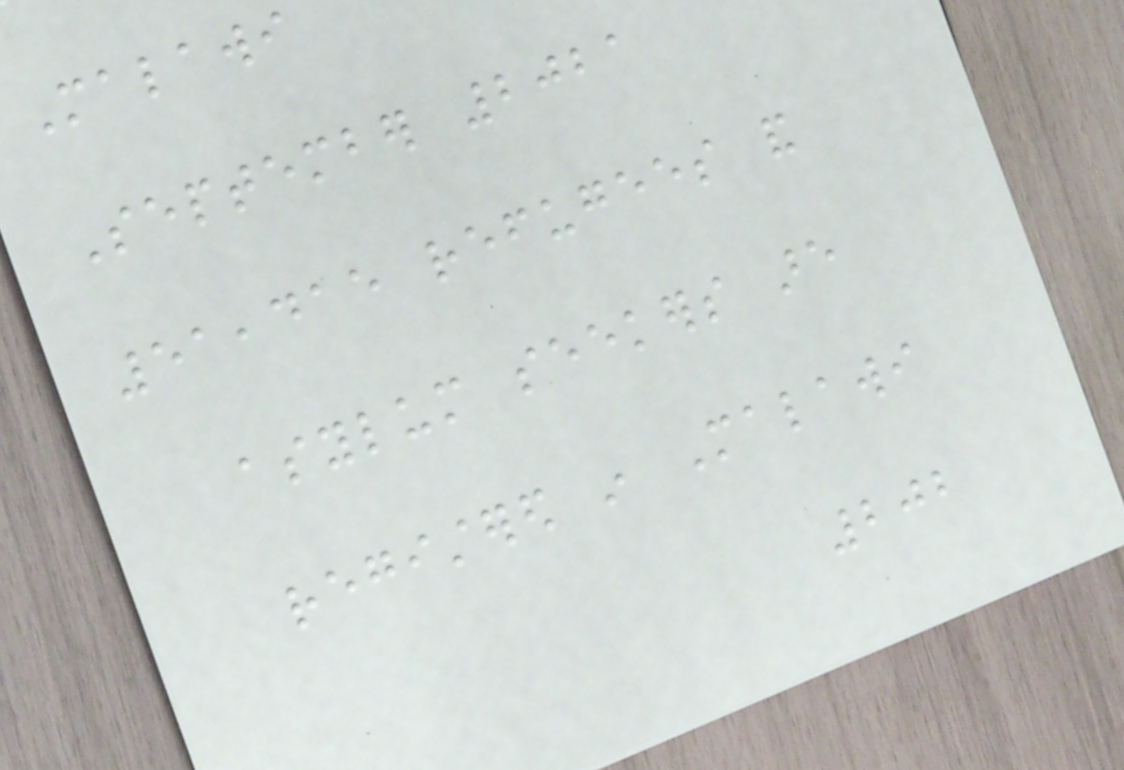Malawi
September 2021
51,415 refugees and
asylum seekers are
registered in Malawi
202
